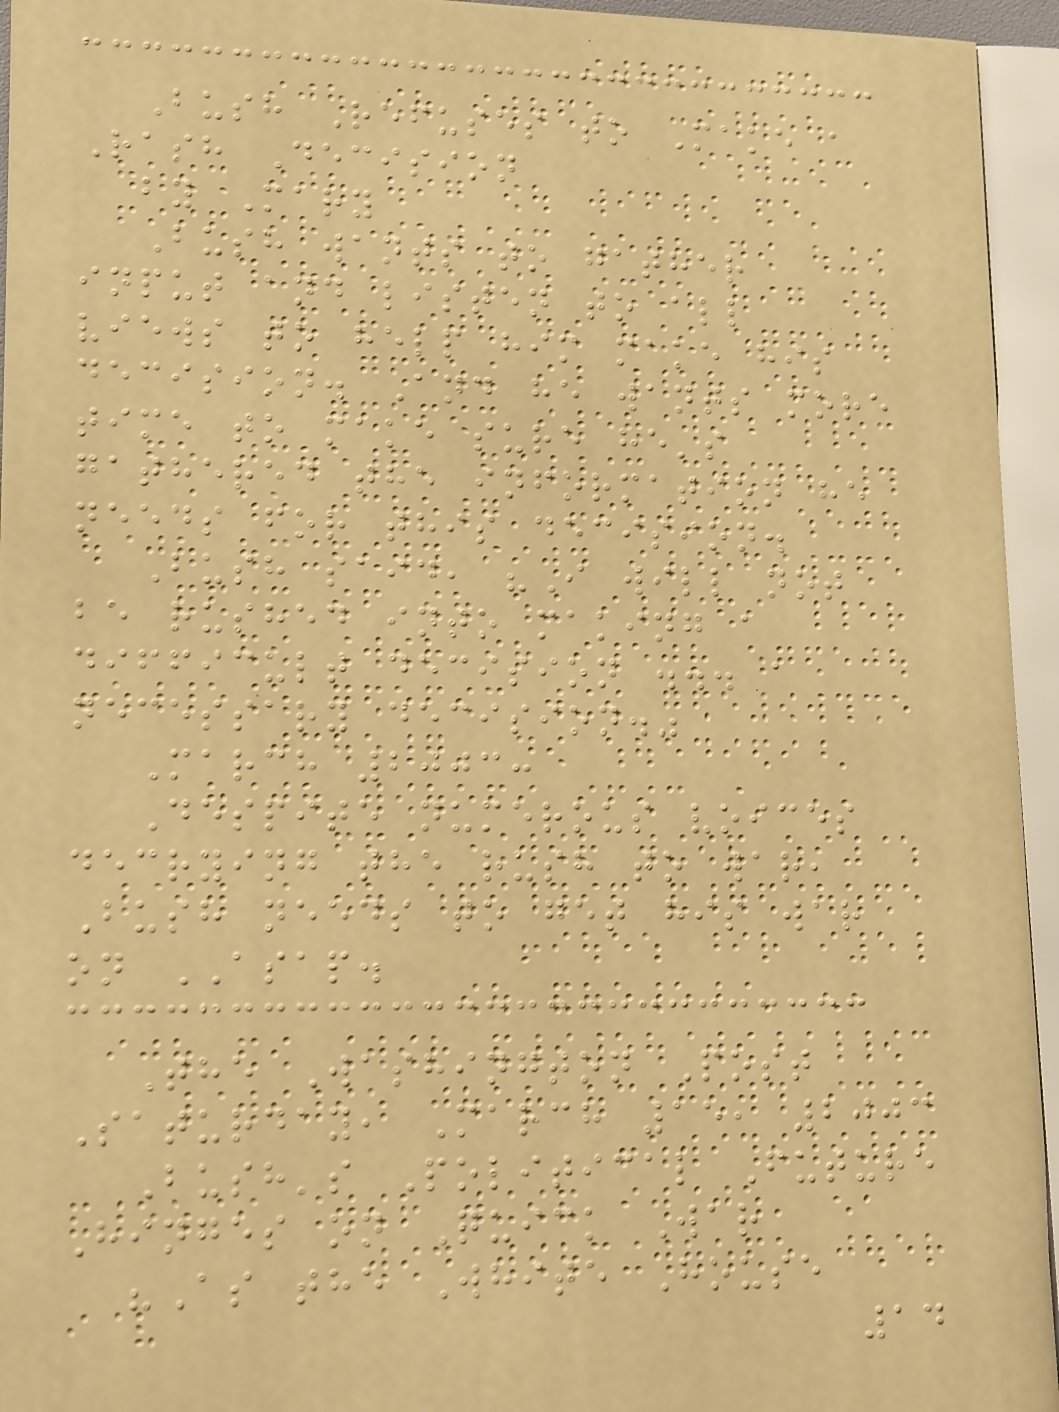Bush Refuses to Make a
Rash Decision
by Mary
Bush wants to gather
input and listen to all
views to help him make his
decision. And he wants more
time to make sure he's
gathered the information he
needs for this decision.
Bush said, "I will not
be rushed into making a
difficult decision ... a
necessary decision."
March 2003:
Despite numerous voices
decrying the rush to war,
Bush needs to get his war
on ASAP.
The Washington Post
Saturday, March 15, 2003
Bush's Political Future
Hinges on Quick War
"As the White House
14
